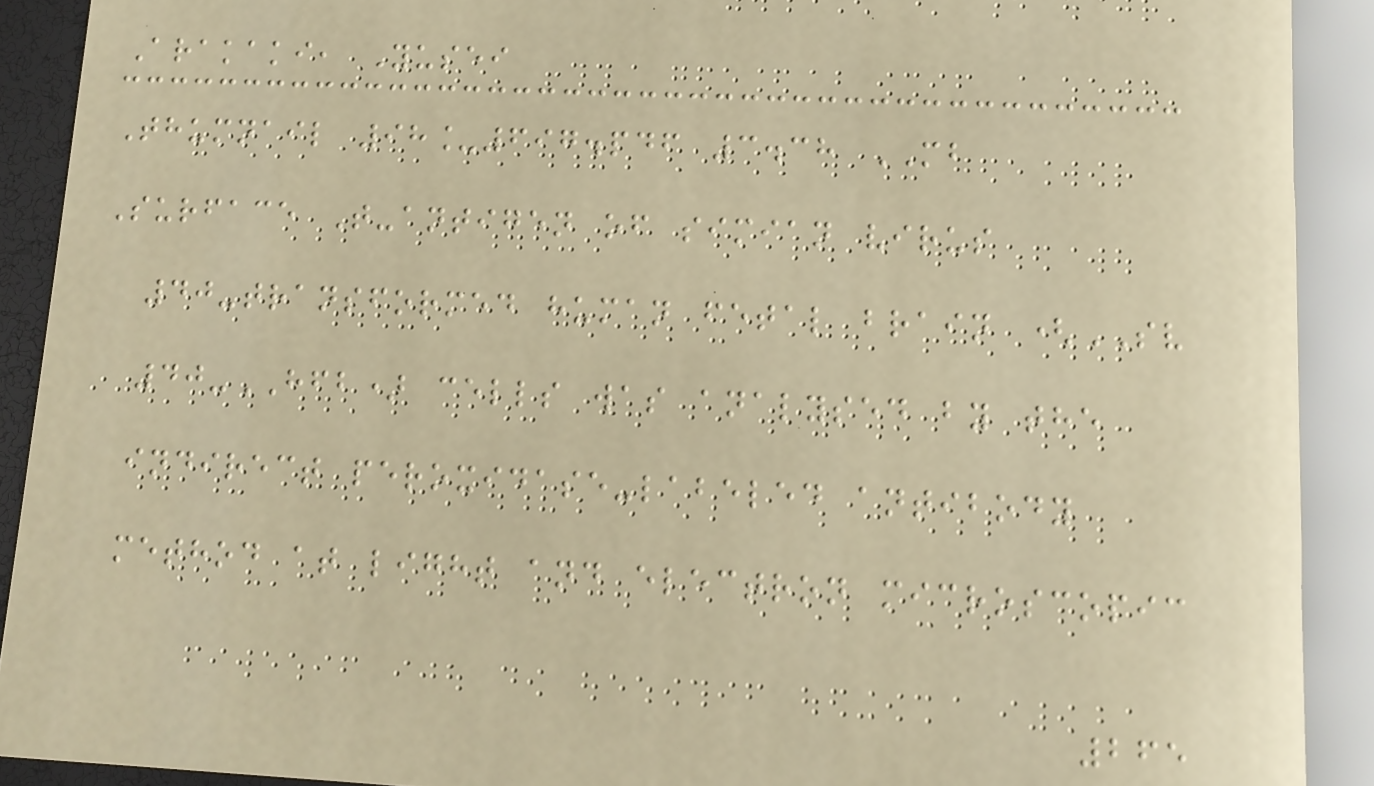Arakaki, Yusei
Thumnail 98_697.pdf 3.38 MB
Surface T-antigen of simian virus
40-transformed human fetal brain (SV
40-HFB) cells was analysed by the
indirect peroxidase-labeled antibody
method at light and electron microscopic
265
